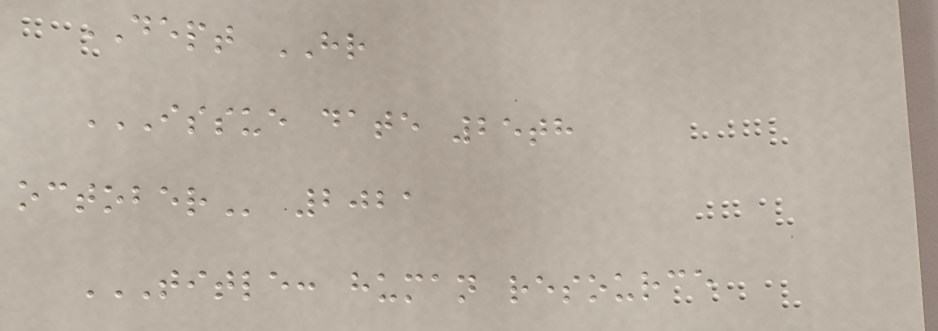DEPT HR
ISSUE DATE 25TH
OCTOBER 2021
TITLE: HUMAN RESOURCE
